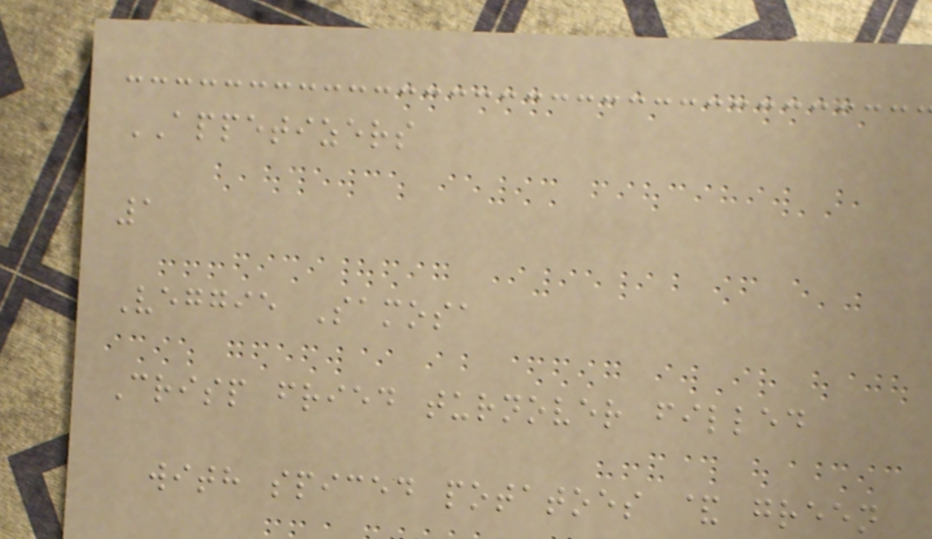APPETIZERS
1
Veggie Samosa
Crisp fried turnover filled
with spiced potatoes & green
